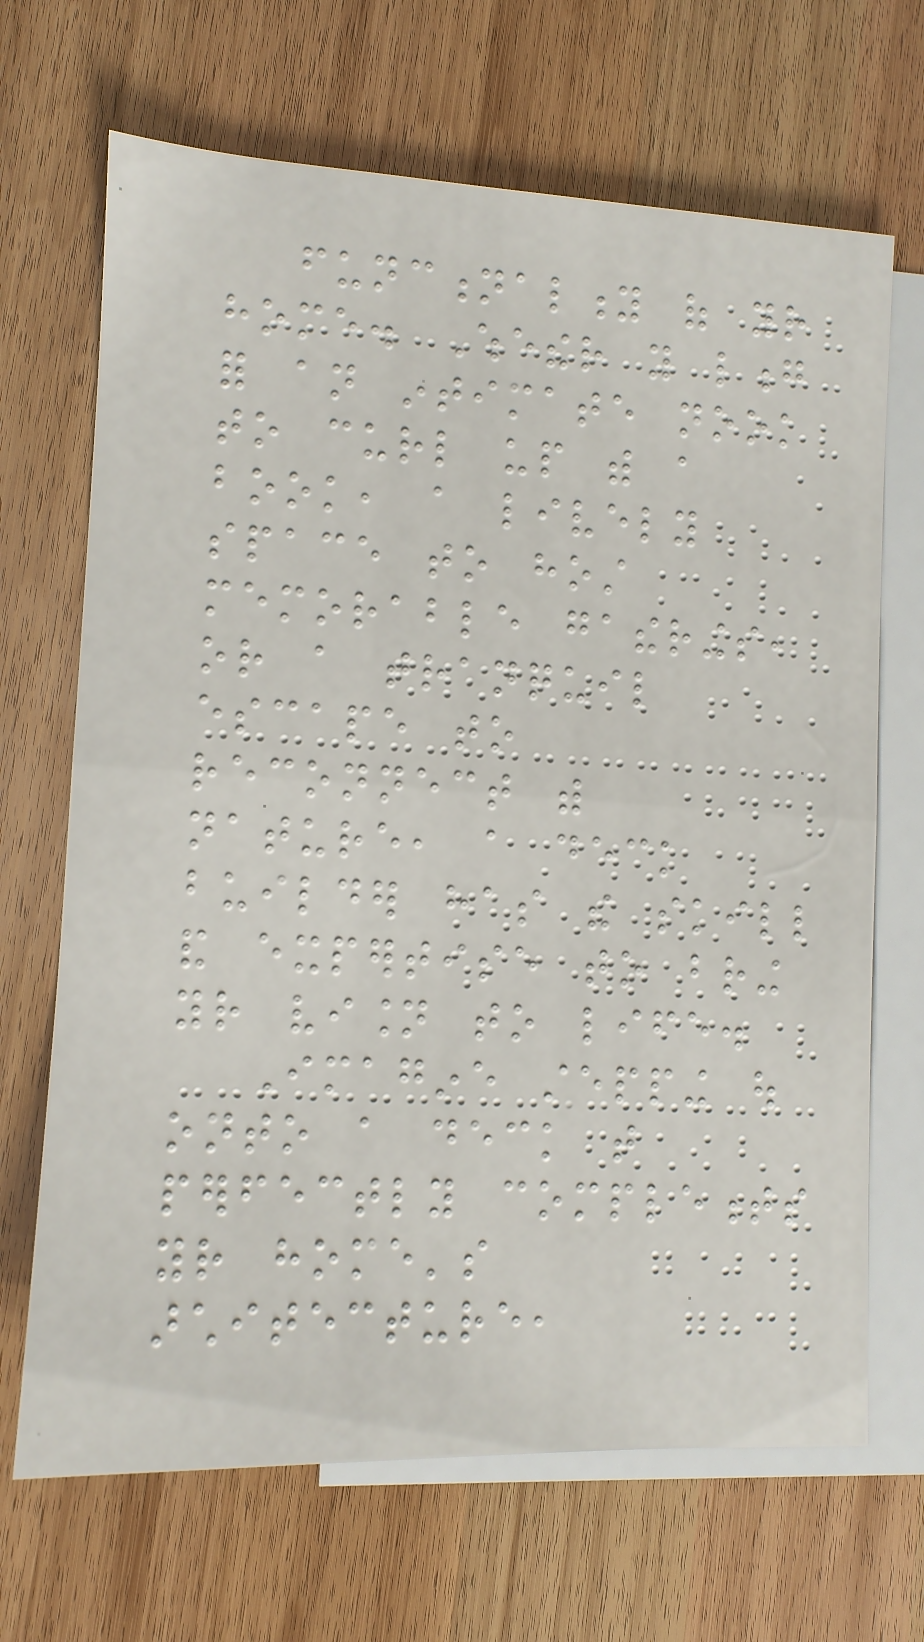functionality of your
home. Whether you long
for an intimate nook
to curl up with a
book, a lively
space to host
memorable gatherings,
or a tranquil
escape to
reconnect with
nature, a deck
builder has the skill
and expertise to bring
your vision to life.
Imagine stepping out
onto a deck that
perfectly complements
your home's
architecture,
